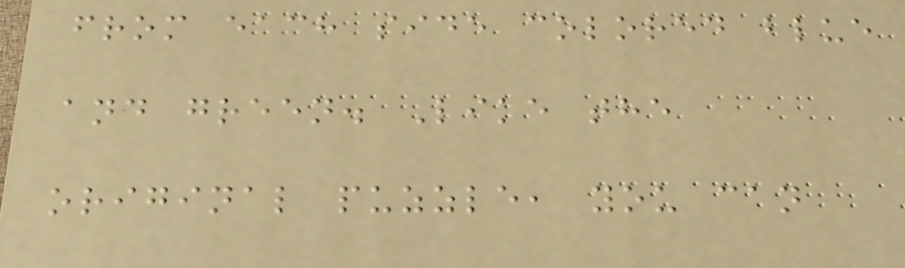from each side colored blue
and green. Like the
original puzzle, you can
